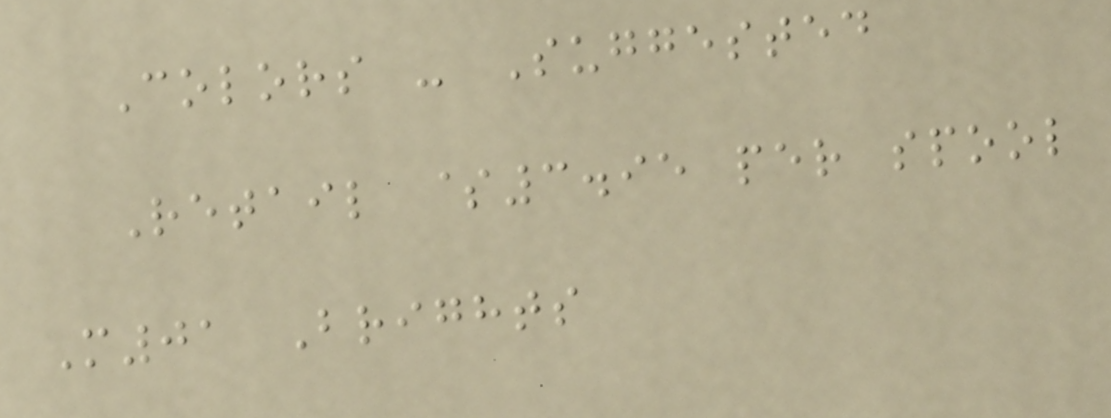Colors - Suggested
Retail $3.95 per spool
M01 Brights
